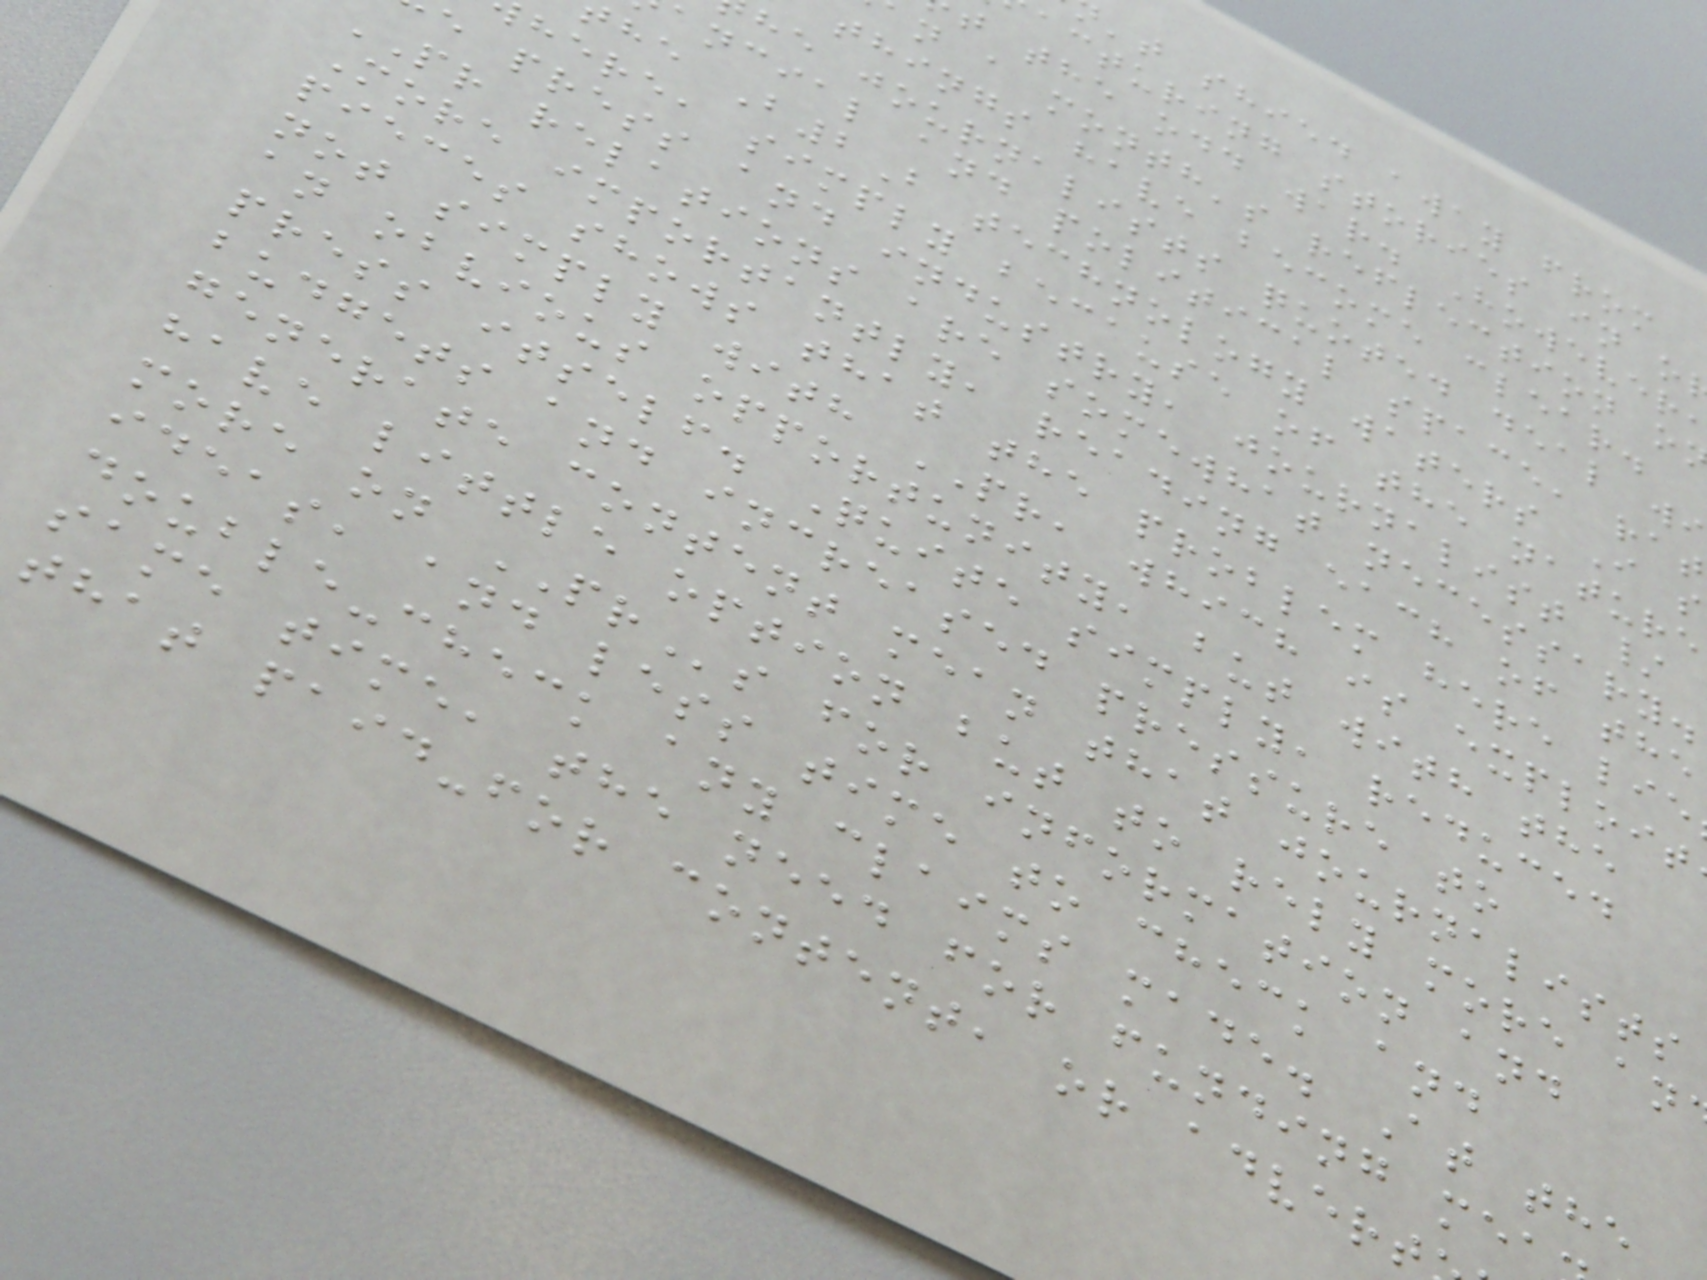't shied away from
acturing stories in o
t the odd war. However
n a month's reflection o
things have become clear.
he journalists quoted deal wi
ancial and political space, rat
he B2B technology waters I s
here, simply because of the nature
e press and industry, journalist /
PR relations are somewhat necessary.
More importantly, reading each of the
pieces shows that the problem here lie
not simply with PR, which is exploit
an obvious opportunity, but with the
press itself. Quite simply, reduced
budgets and increased pressure to
generate content mean that journalists
have little option but to rely more an
more on PRs for information and
ideas, and less time to check and
double-check any claims made. At the
same time, the need for funding mea
that paid-for content, or advert
